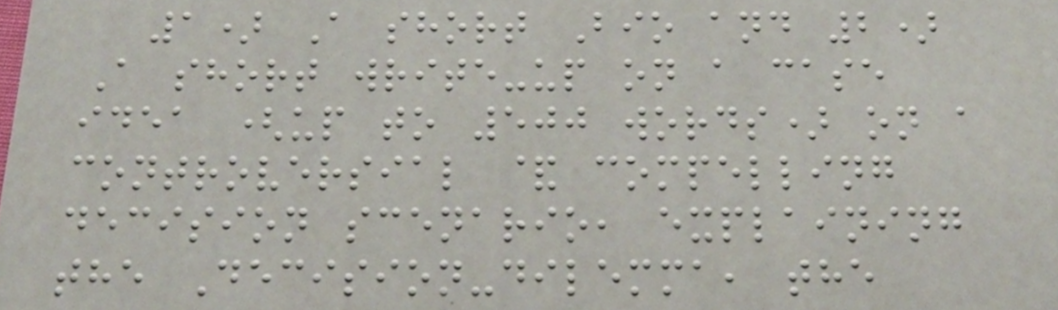1) A short Bio and 2)
A short write-up on a case
idea (up to 500 words) on a
controversial & compelling
decision scenario, explaining
the Decision-dilemma, the
